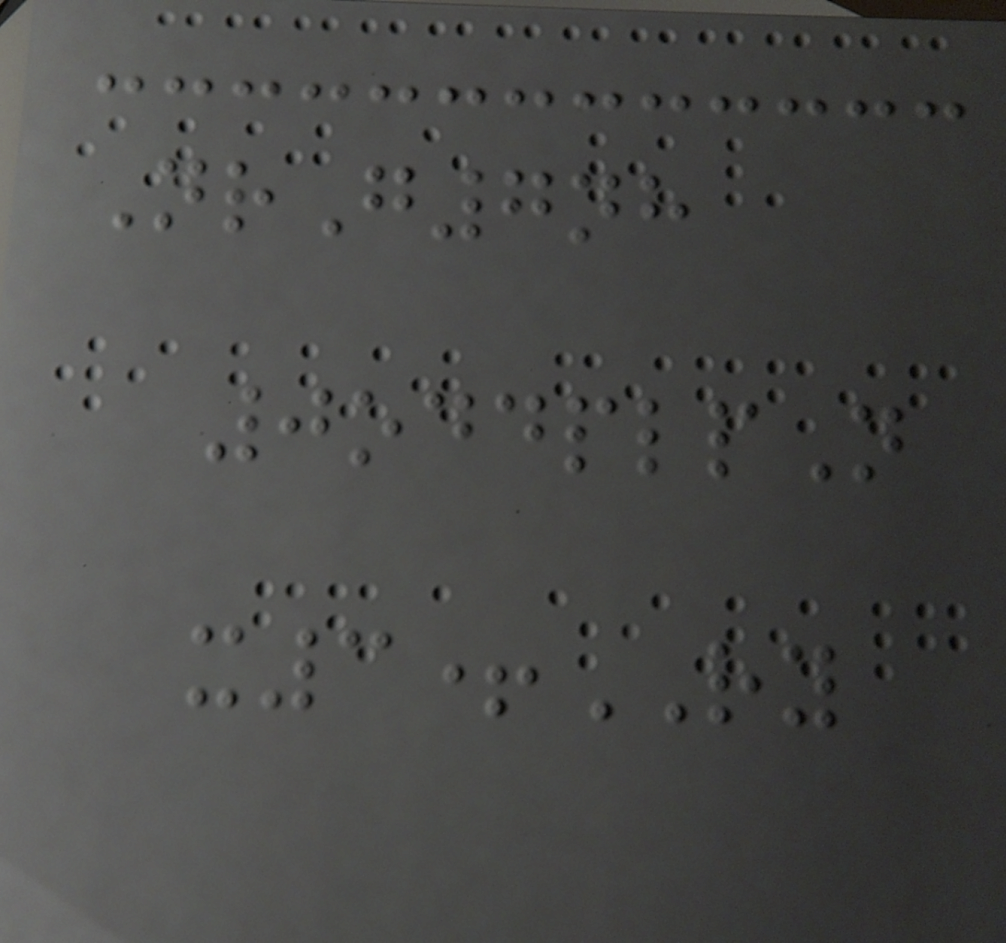NrG7nh
0oddplpN
x3+RY
